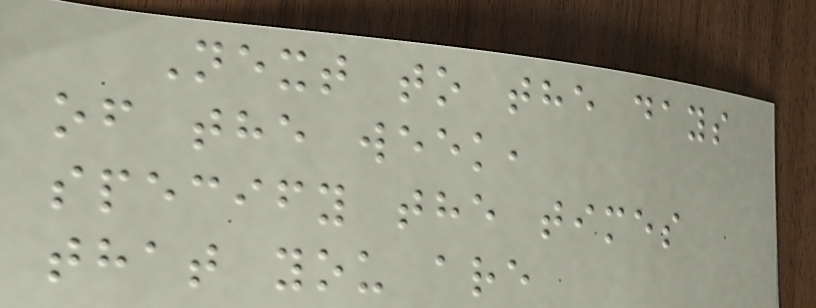Next to the days
of the week,
specify the times
that you are
